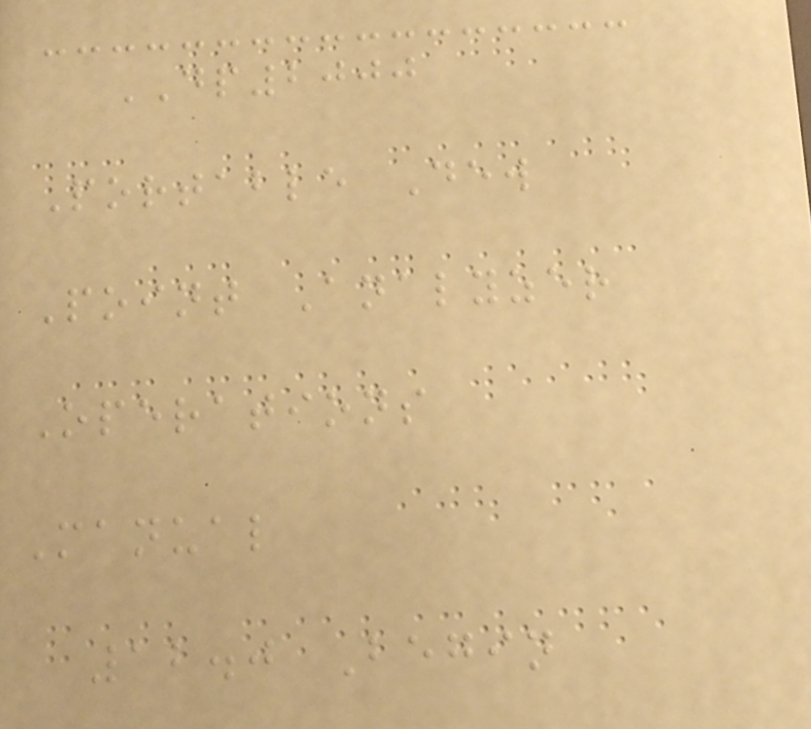DP2000
Portable Dew
Point Analyzer
Operations
Manual
12.0 Begin
